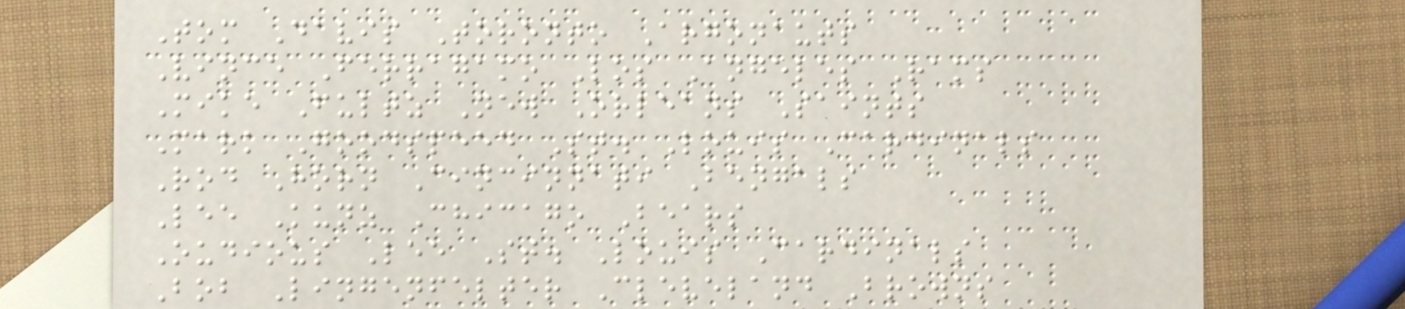Tom Davis Toronto Argonauts
Vince Ferragamo Los Angeles Rams
Mike Fultz New Orleans Saints
Mark Goodspeed St. Louis Cardinals
Rod Horn Cincinnati Bengals
Lee Kunz Chicago Bears
Oudious Lee St. Louis Cardinals
Bob Lingenfelter Cleveland Browns
